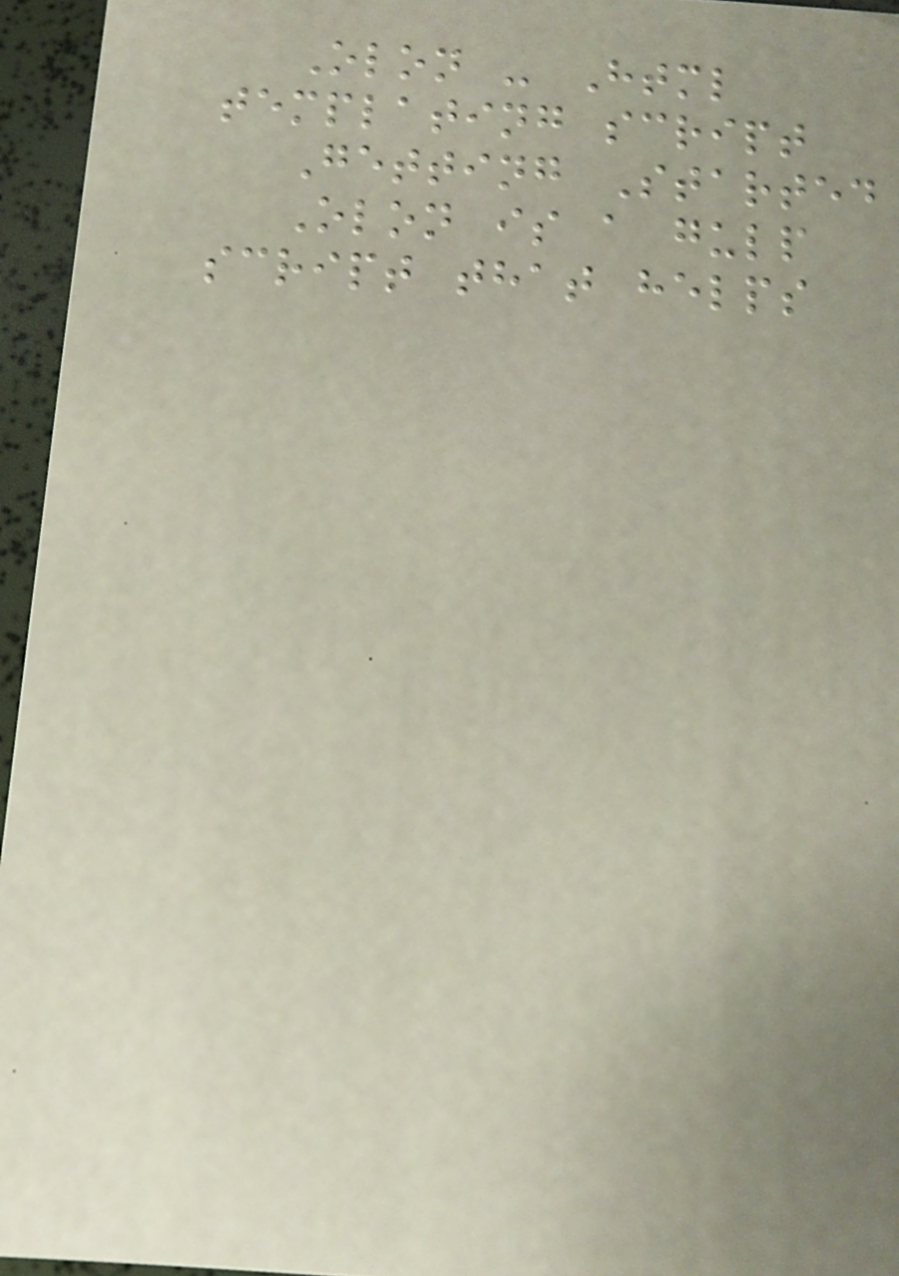Olon - Html
templating script
Getting Started
Olon is a gulp
script that helps
